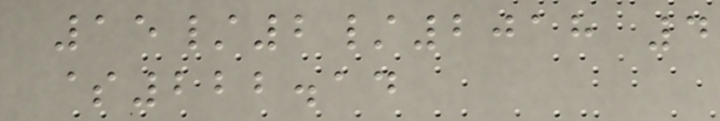15/2/2018 4
$222.14
